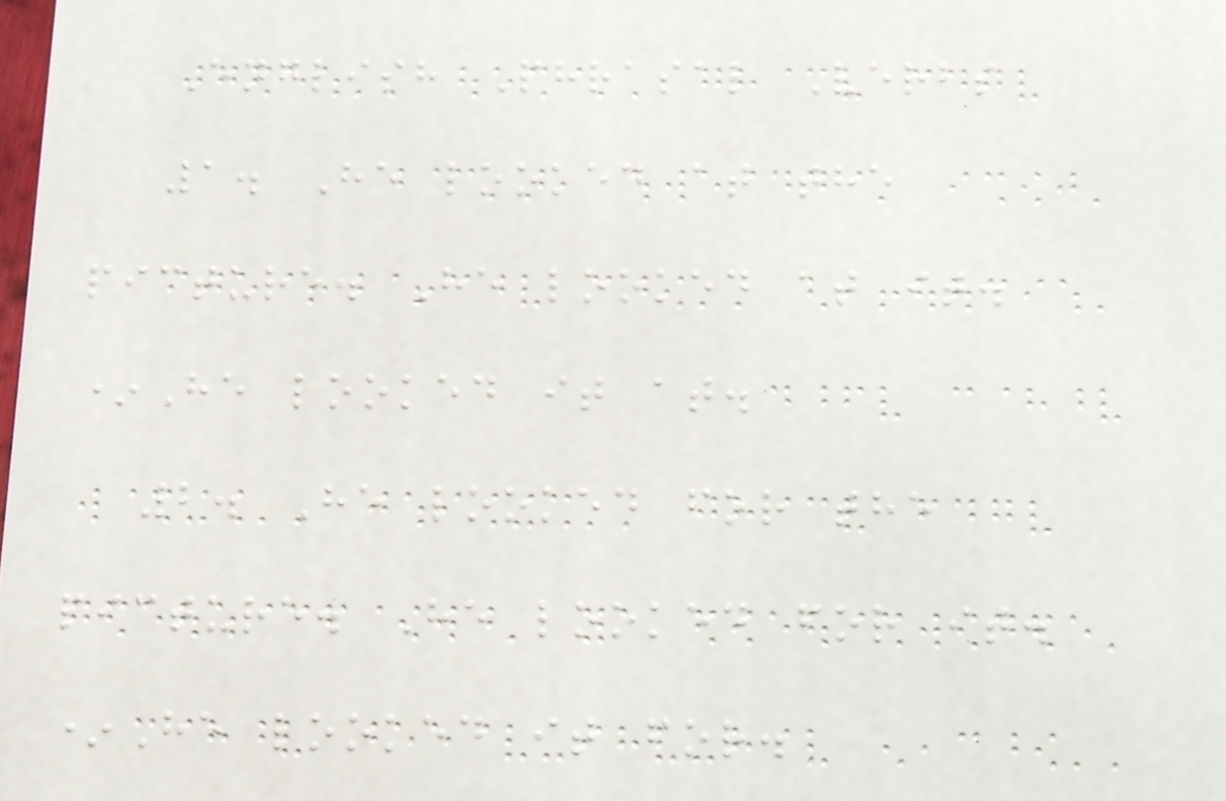English Phrasal Verbs
1. He looked at the
picture. He looked at it.
*He looked it at.
2. He looked for the
picture. He looked for it.
*He looked it for.
